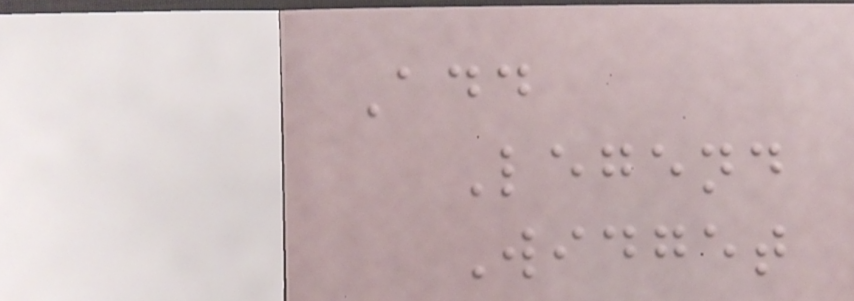Add
Legend
Widget
